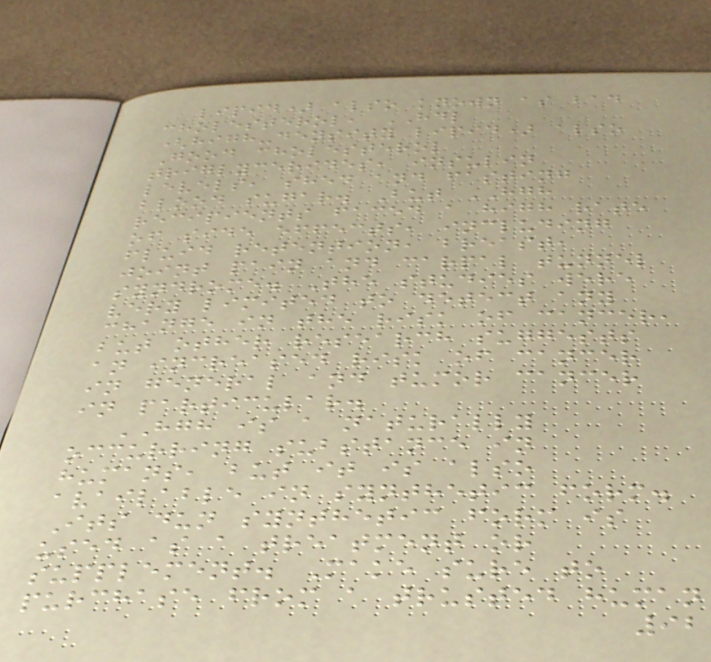lipid) also known as bad
cholesterol, HDL
(high-density lipid) also
Good cholesterol
triglycerides, insulin
levels, shed and fasting
blood sugar. But HGH
recipients faced a high rate
of side effects, including
fluid retention, breast,
joint pain and carpal tunnel
syndrome. The studies were
very limited to detect any
change in the risk of cancer,
but other research suggests
an increased risk of cancer
in general and tumor cancer
in particular.
HGH is a naturally
occurring substance in
humans, but it is also
available in synthetic form.
Its dun synthetic form is
used as a treatment or
supplement. Make sure to
purchase from a trusted human
92
